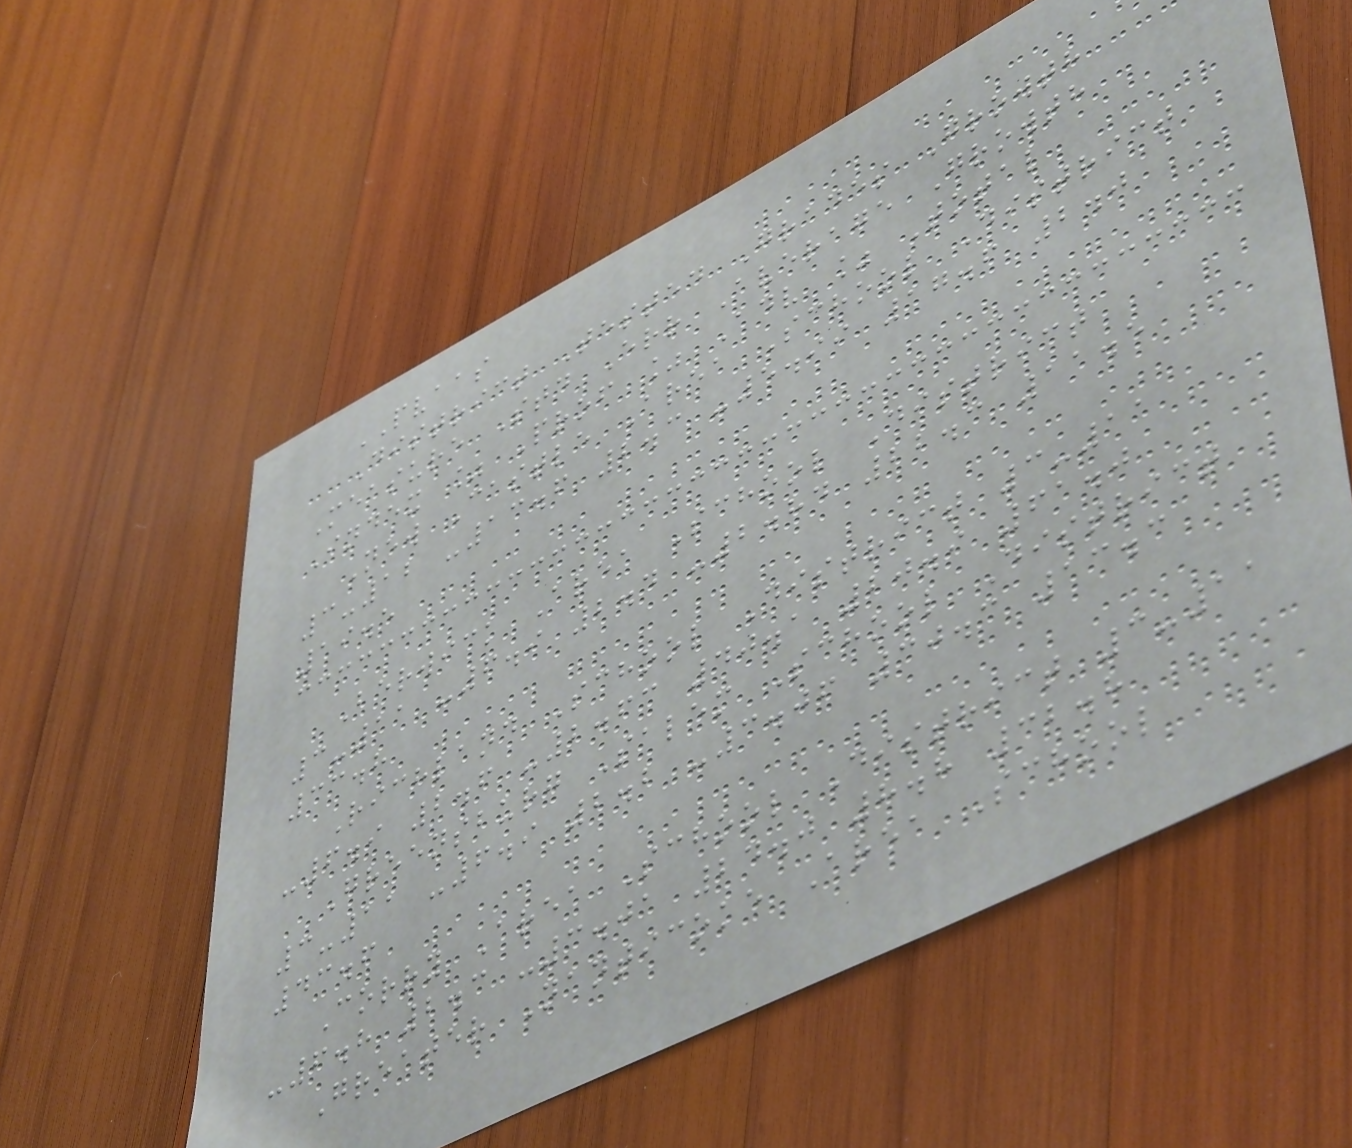PVAAS
District Tested Grades Growth
Measure Std Err Average Growth
Index % Prof % Adv % Total
New Castle Area School District
3-12 -13.6 2.3 -5.99 17.6 2.0
19.5
Berwick Area School District
3-11 -6.9 2.4 -2.84 22.3 11.5
33.8
Richland School District 3-11
-6.9 2.6 -2.63 40.1 20.9 61.0
Greensburg Salem School District
3-11 -6.9 2.2 -3.06 30.3 13.3
43.6
Corry Area School District 3-11
-6.8 2.3 -3.01 24.0 8.8 32.8
Greater Nanticoke Area School
